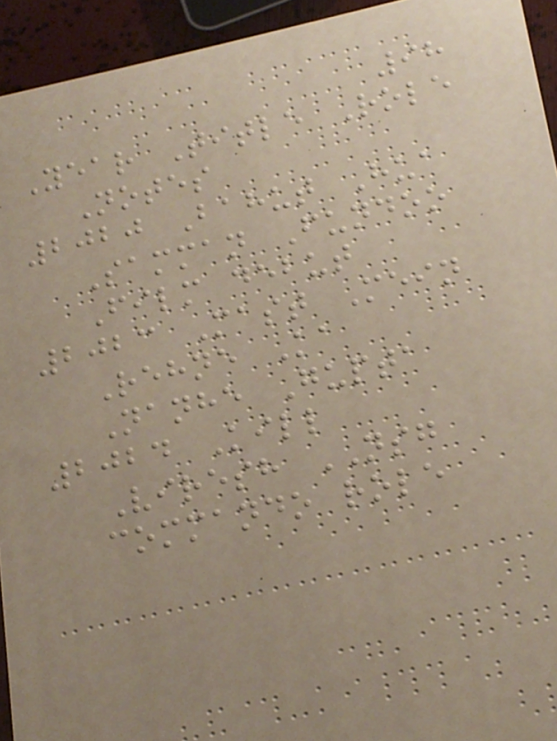98
Year Title Role
Notes
2020 Bahut Hua
Samman Fundoo
Film debut
2023 Mast Mein
Rehne Ka
Nanhe Gupta
2024 Kill
Viresh NSG
commando role
